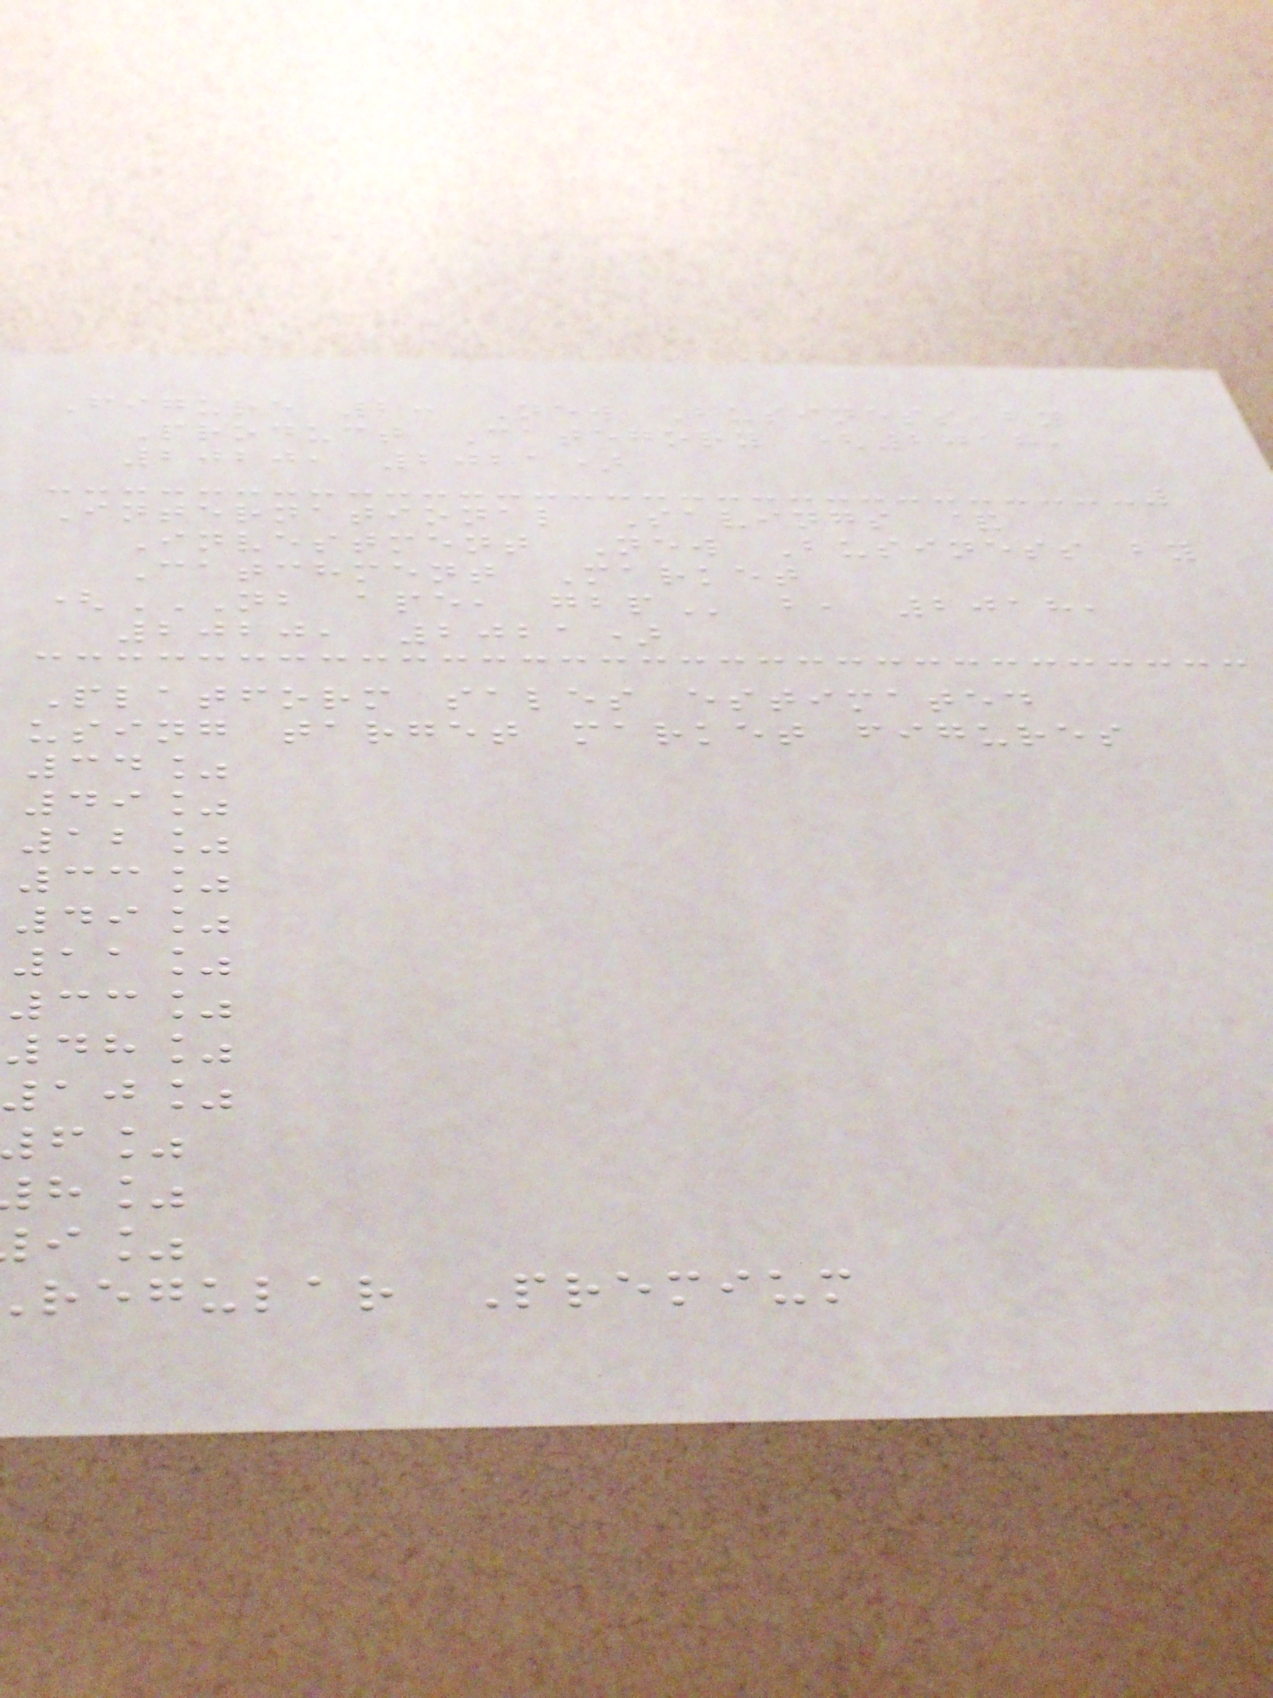Figure 2: New Business by
Product Category (2018,
2020, 2021)
International Savings &
Investment New Business by
Catchment Market
(NB APE, GBP b, 2018,
2020, 2021)
Platform sales estimated
using target market figures
34%
49%
12%
33%
49%
11%
33%
48%
10%
regular Premium
